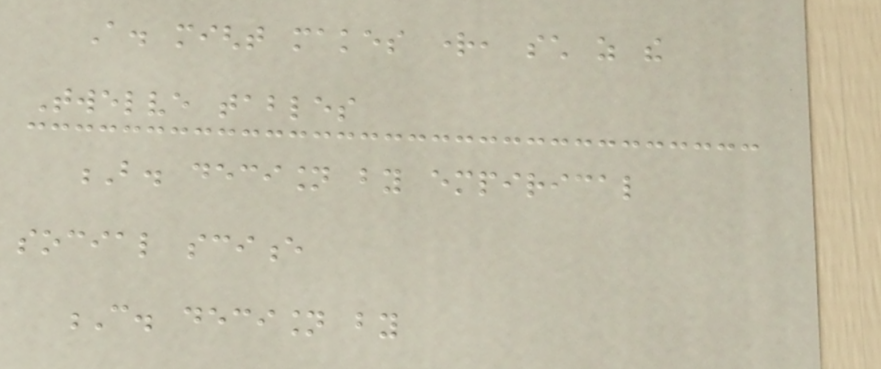A. might makes right, such as the
Twelve tables
B. decision by empirical
social science
C. decision by
